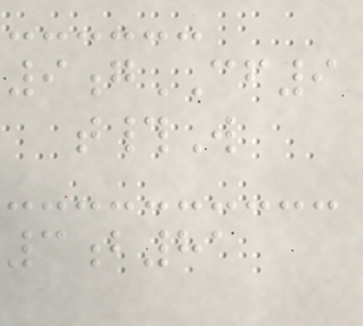9gCF9
t#W
3b81
